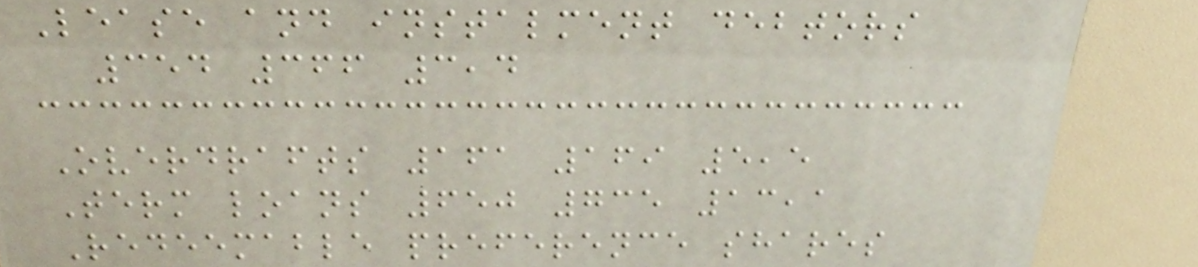Lease and instalment debtors
354 366 3,4
Overdrafts 161 169 5,5
Term loans 650 735 13,1
Redeemable preference shares
